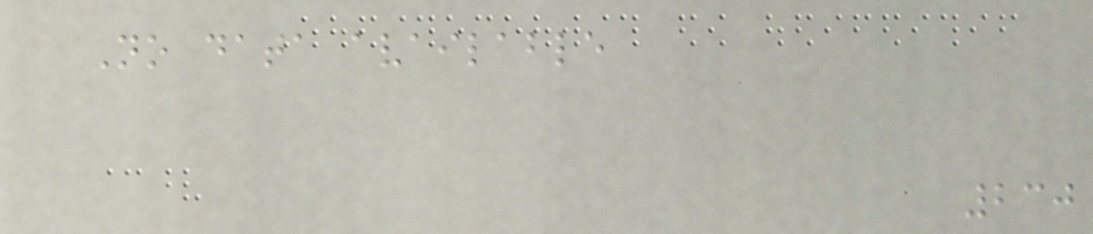No data available
230
